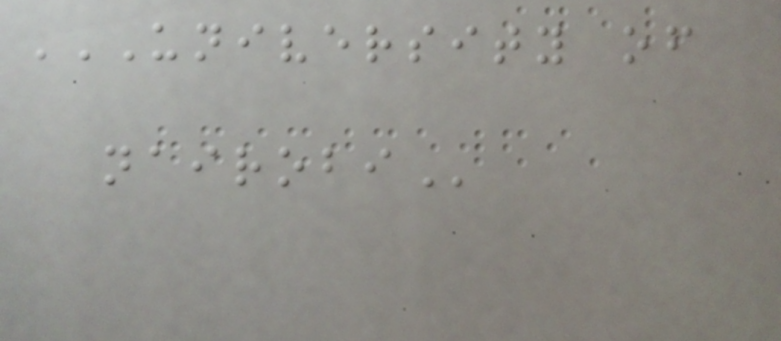UNIVERSITY OF
NAIROBI
